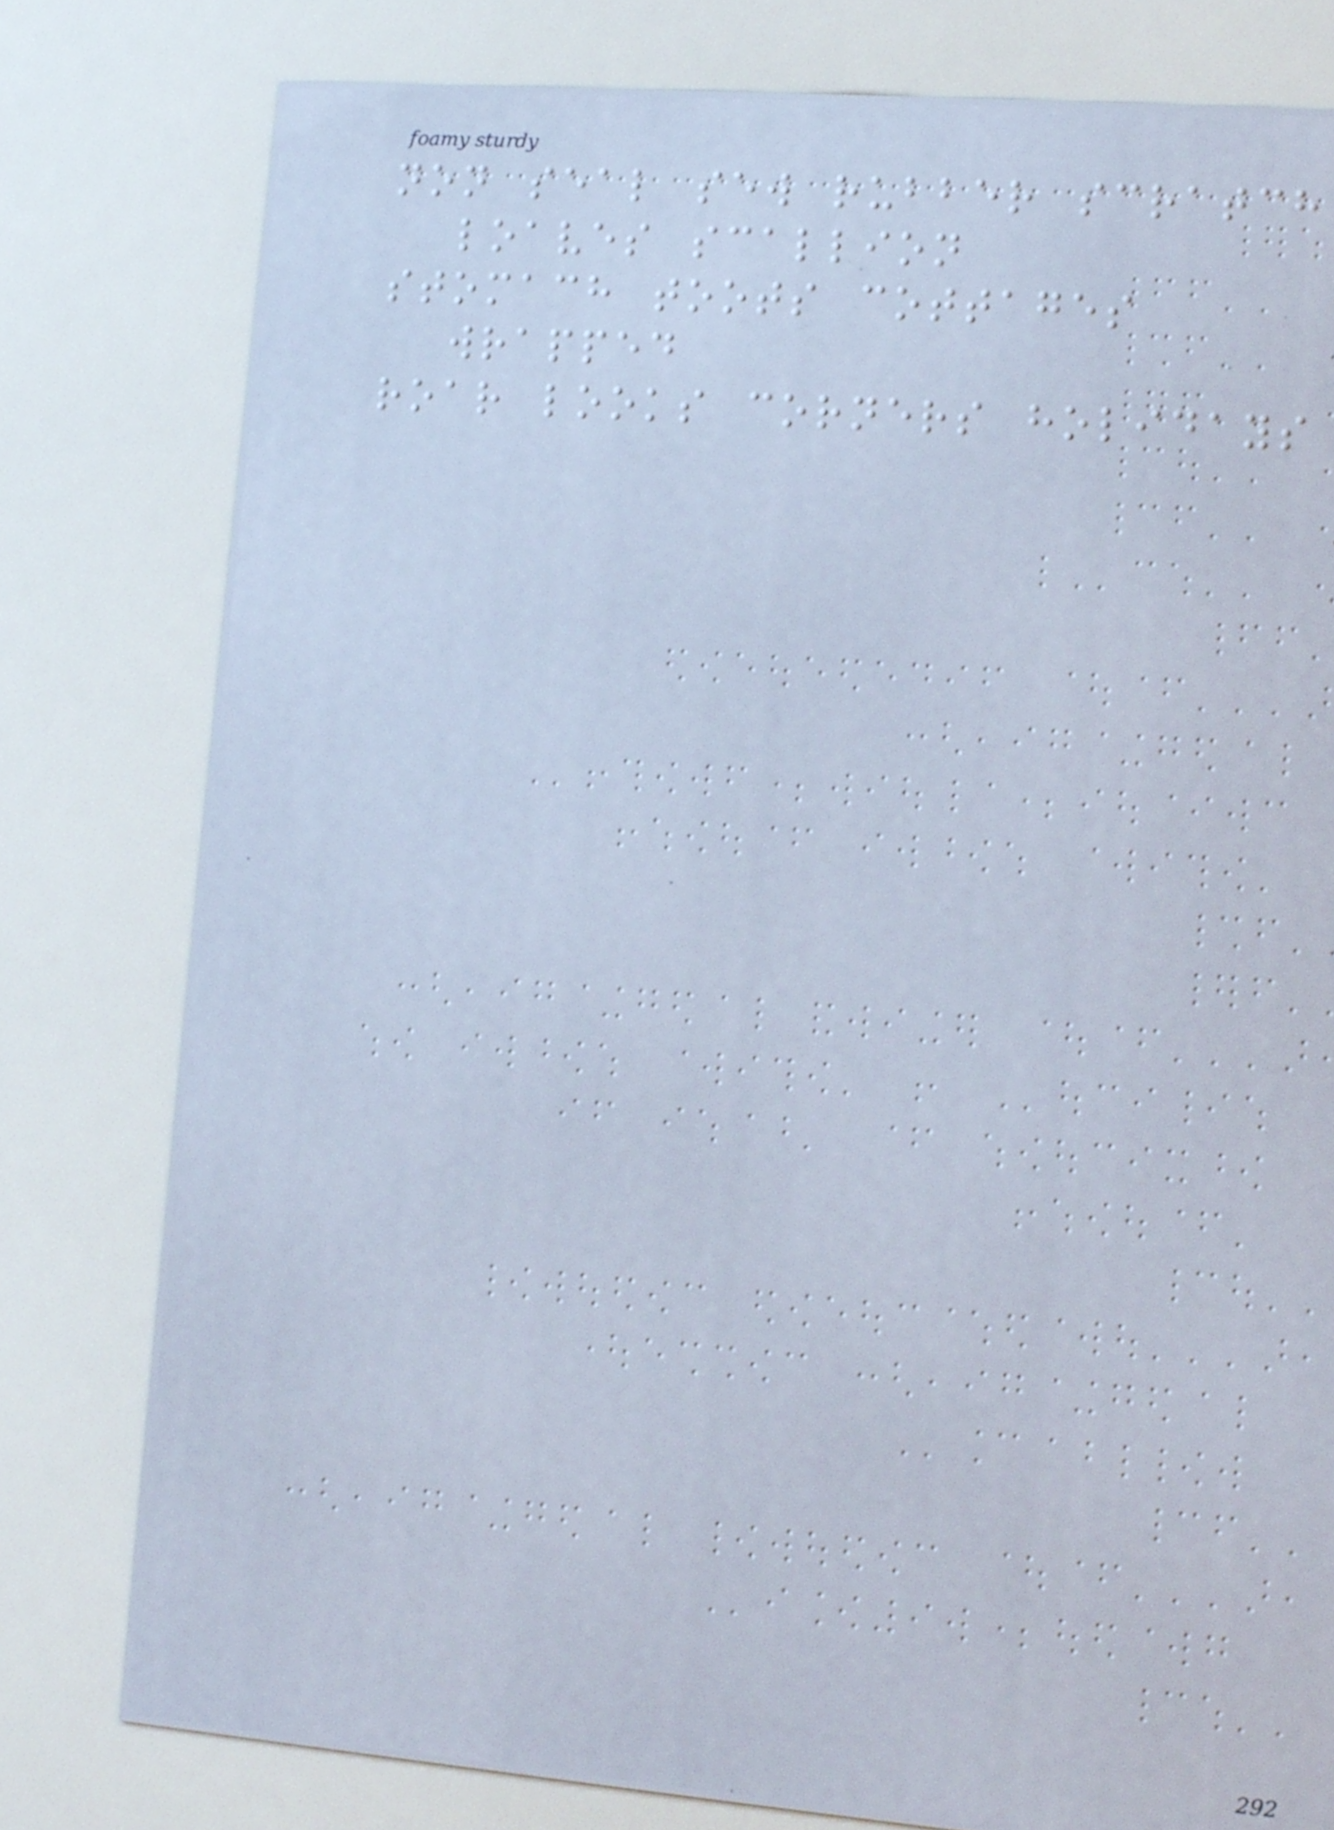non seal sew rubber scratch
loaves scallion
stomach toots cottages
wrapped
roar looks corners holidays
